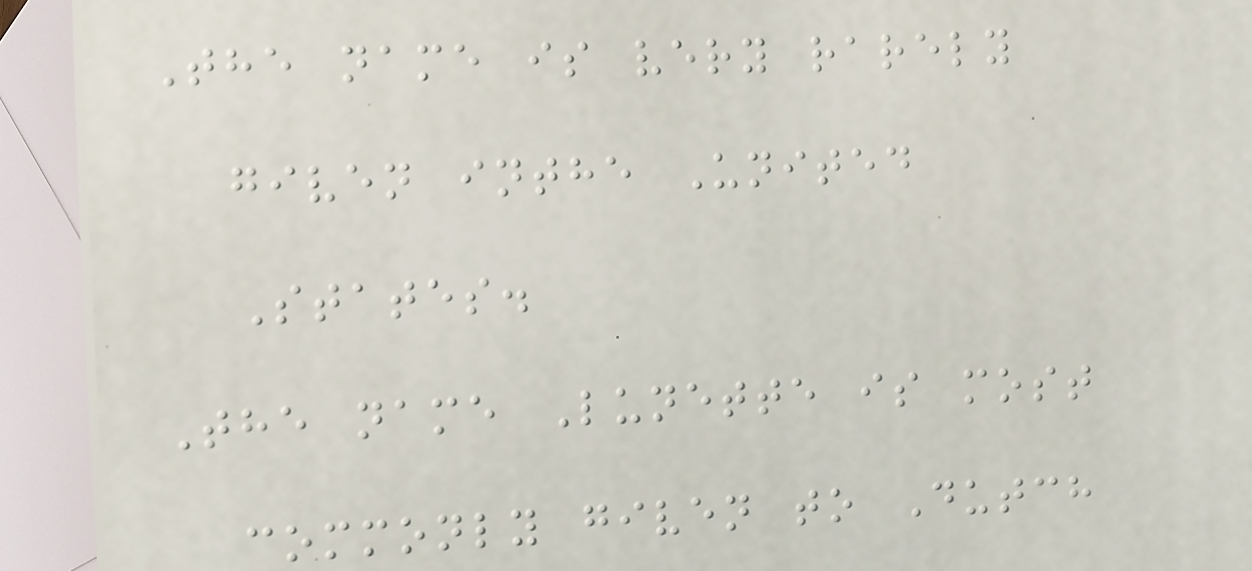The name is very rarely
given inthe United
States.
The name Lunette is most
commonly given to Dutch
